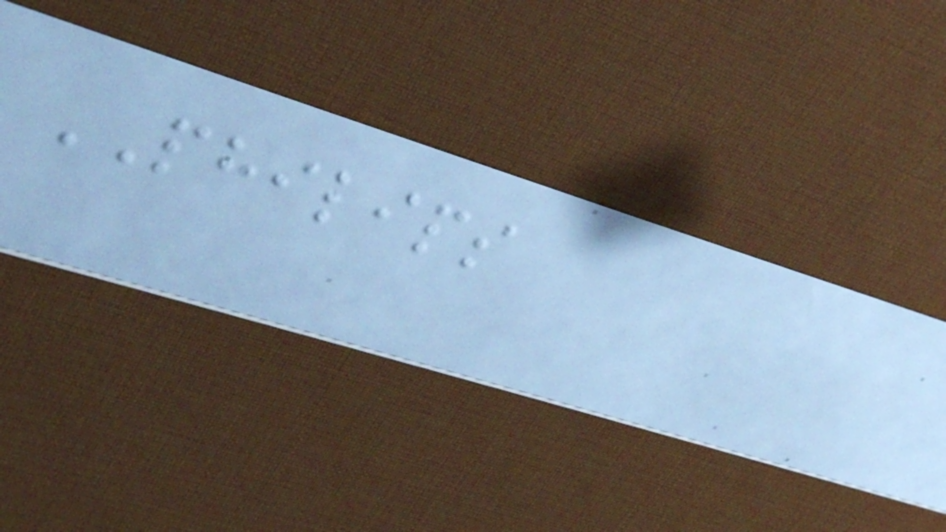PHILIPS
